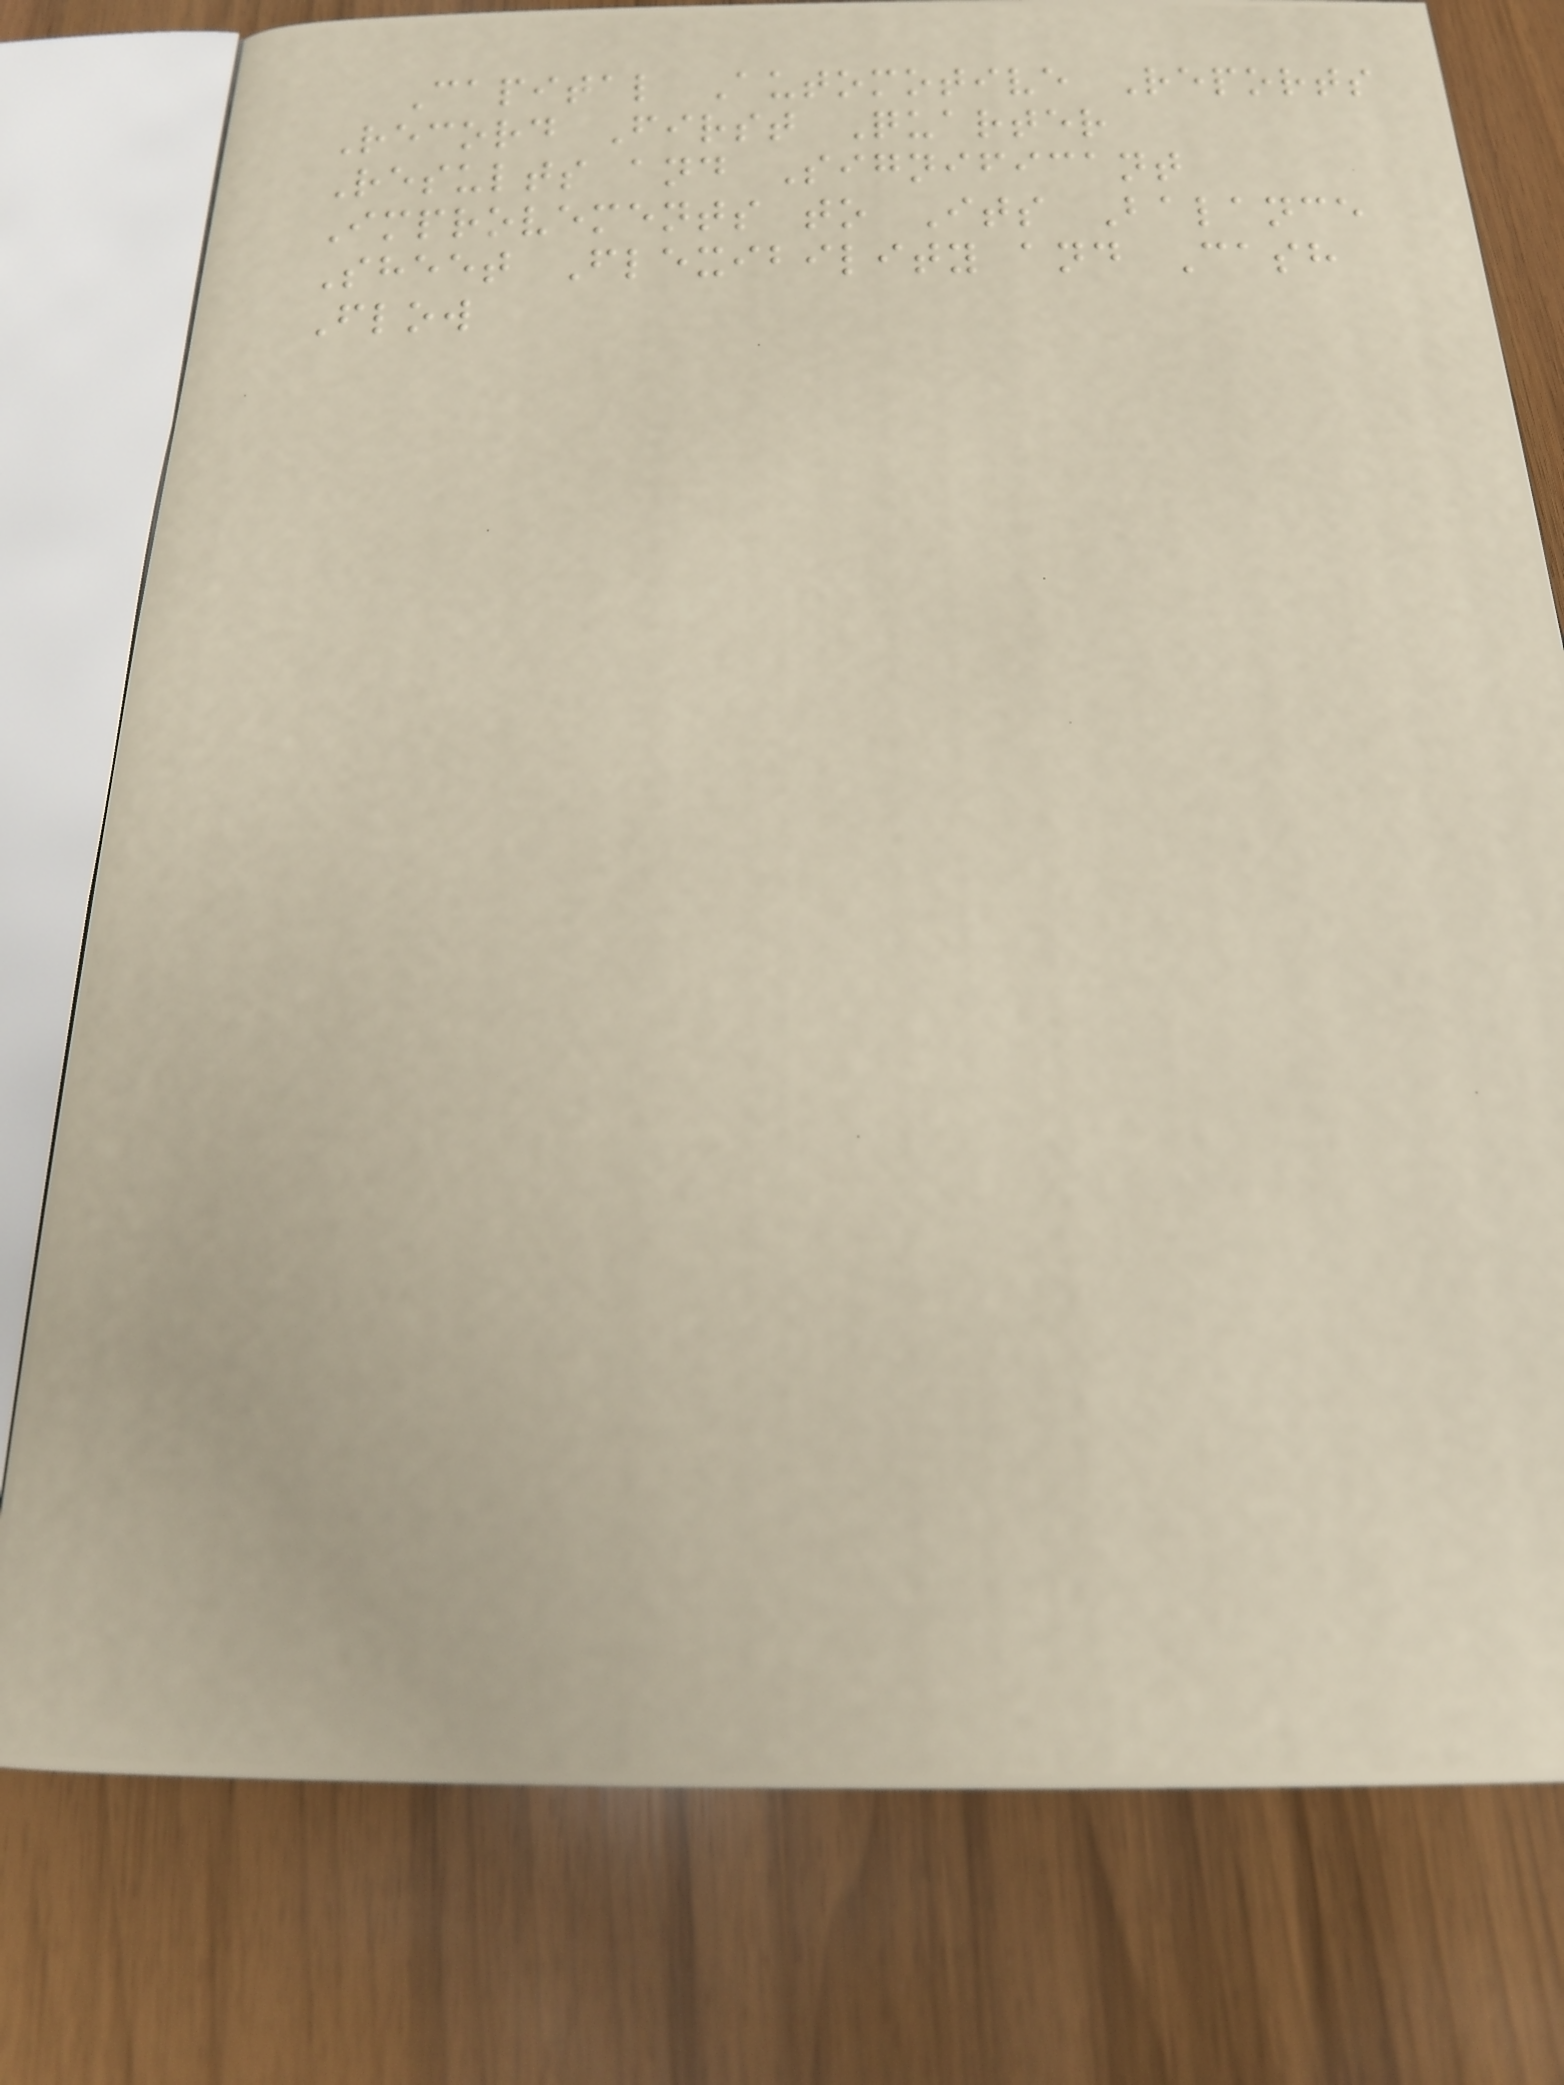Capital Automotive Reports
Record First Quarter
Results and Significant
Improvements to Its Balance
Sheet Flexibility and Cash
Flow
